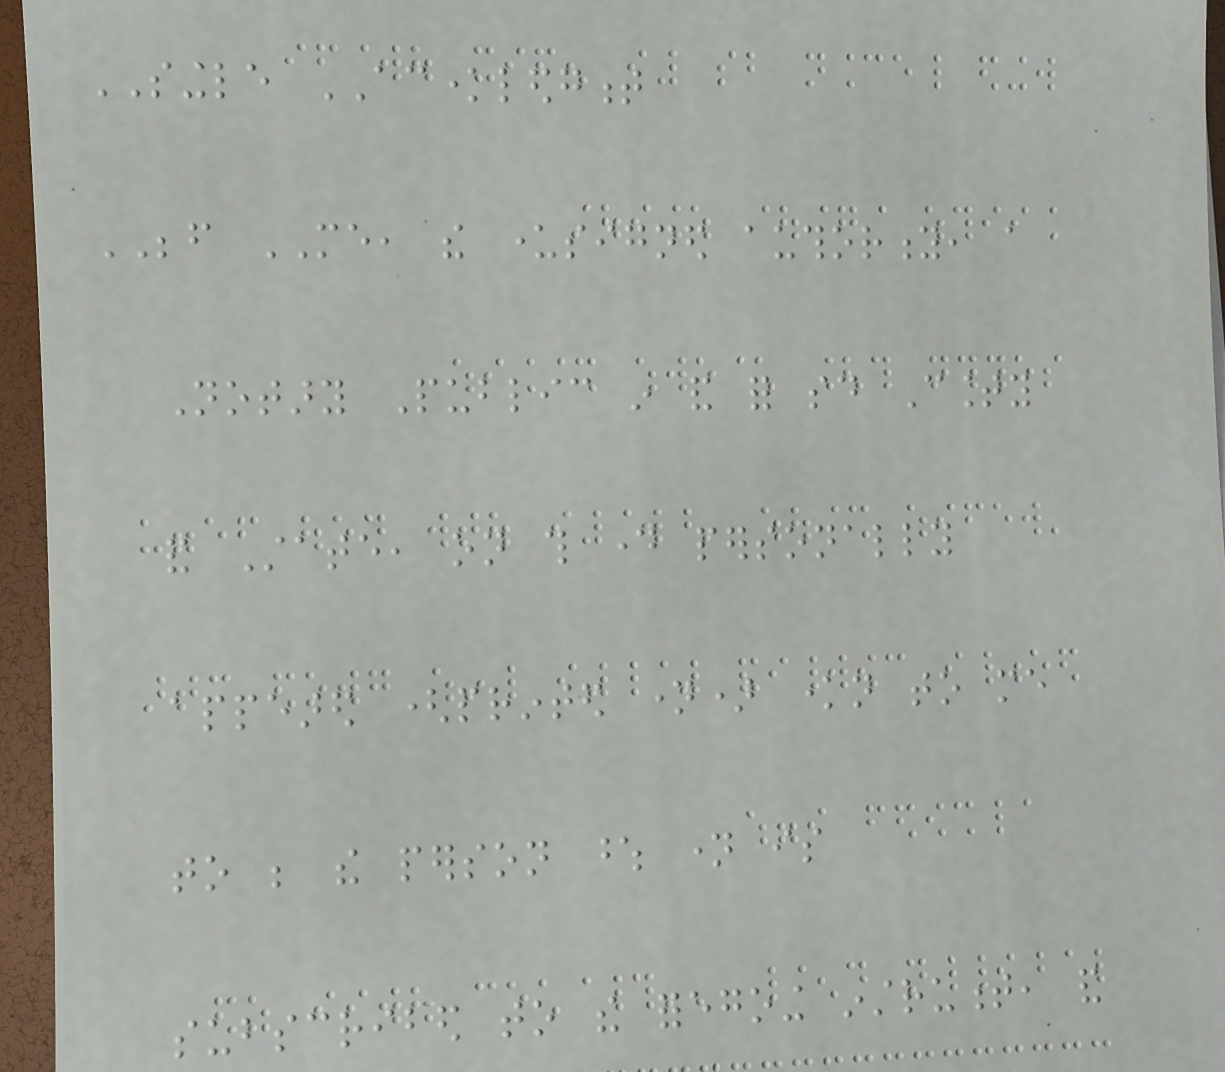SINGLE ACKNOWLEDGMENT
BEFORE ME, the undersigned authority, a
Notary Public in and for said County
and State, on this day personally
appeared (printed name) known to me
to be the person whose name is
subscribed to the foregoing instrument, and
